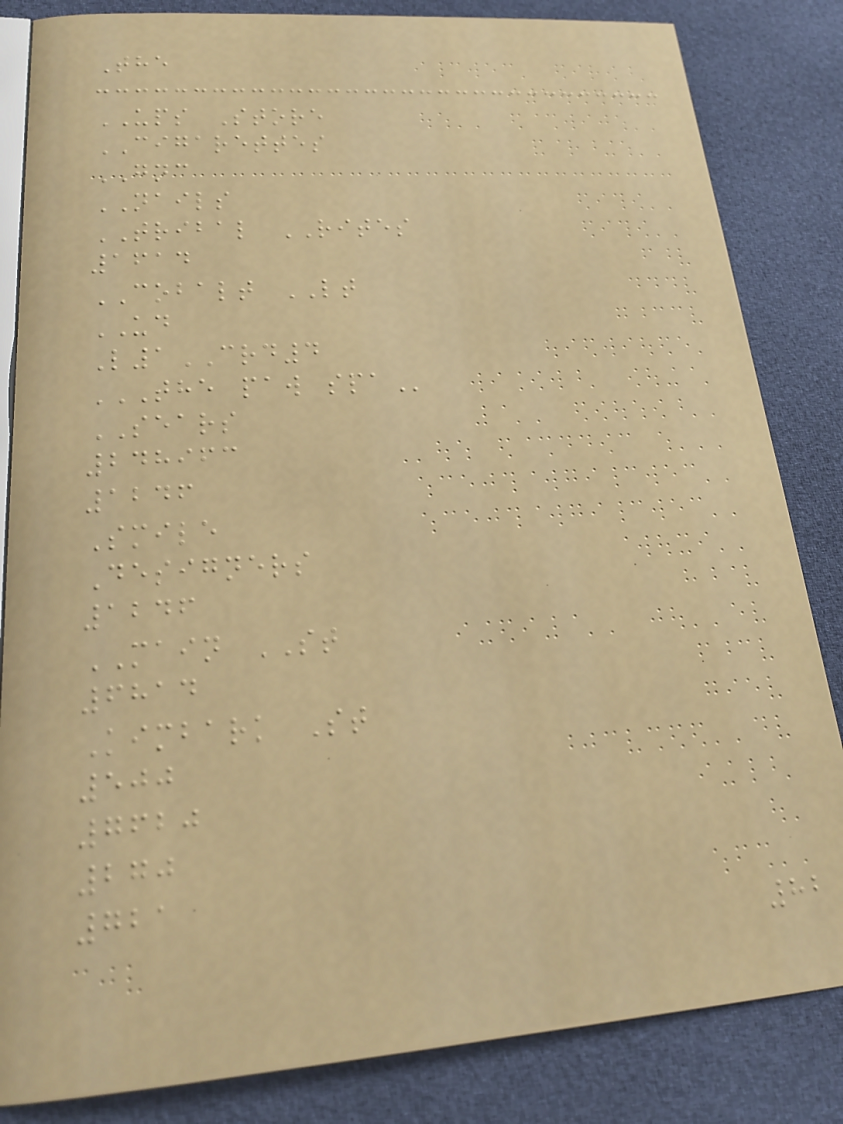The
UPS Store
CIGARETTES
GNC
NAILS
TRIBAL RITES
1614
COBALT LT
UD
L1CRD4
THE PAW SPA
SEARS
248963
1246
Smile
Designers
1246
MAIN ST
6814
Kimbark St
500
7620
270
721
82
